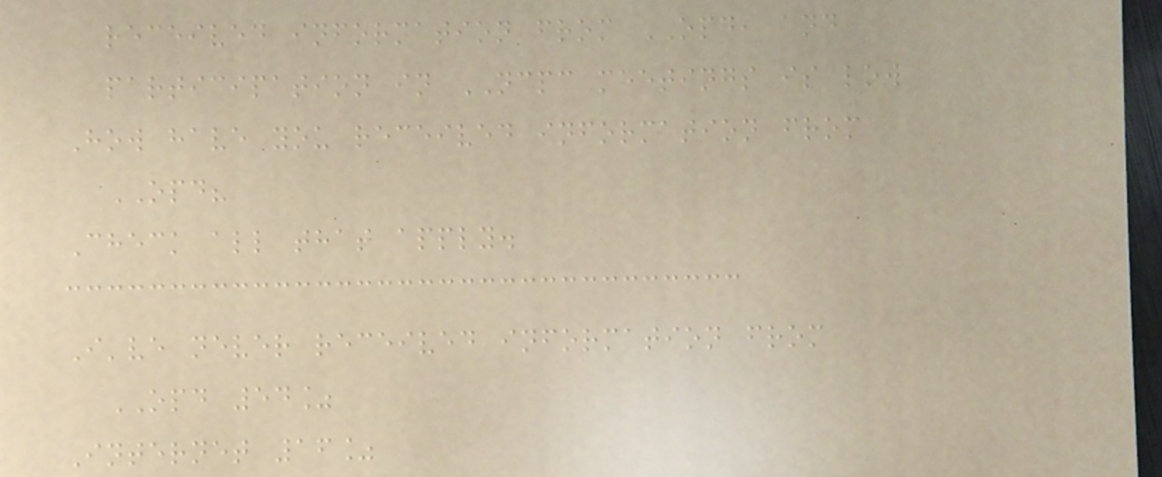received information from OPD, and
participation in NCPC meetings is low
How have you received information from
OPD?
Check all that apply.
I've never received information from
OPD 54%
Internet 16%
